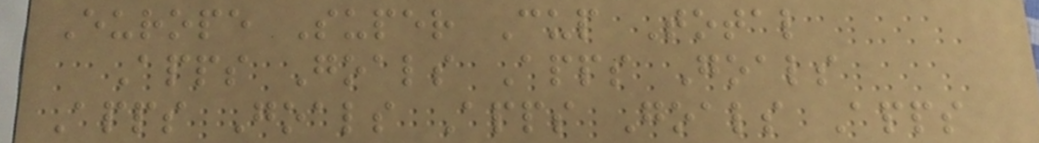Europe Super Cup Total
Apps Goals Apps Goals
Apps Goals Apps Goals Apps
